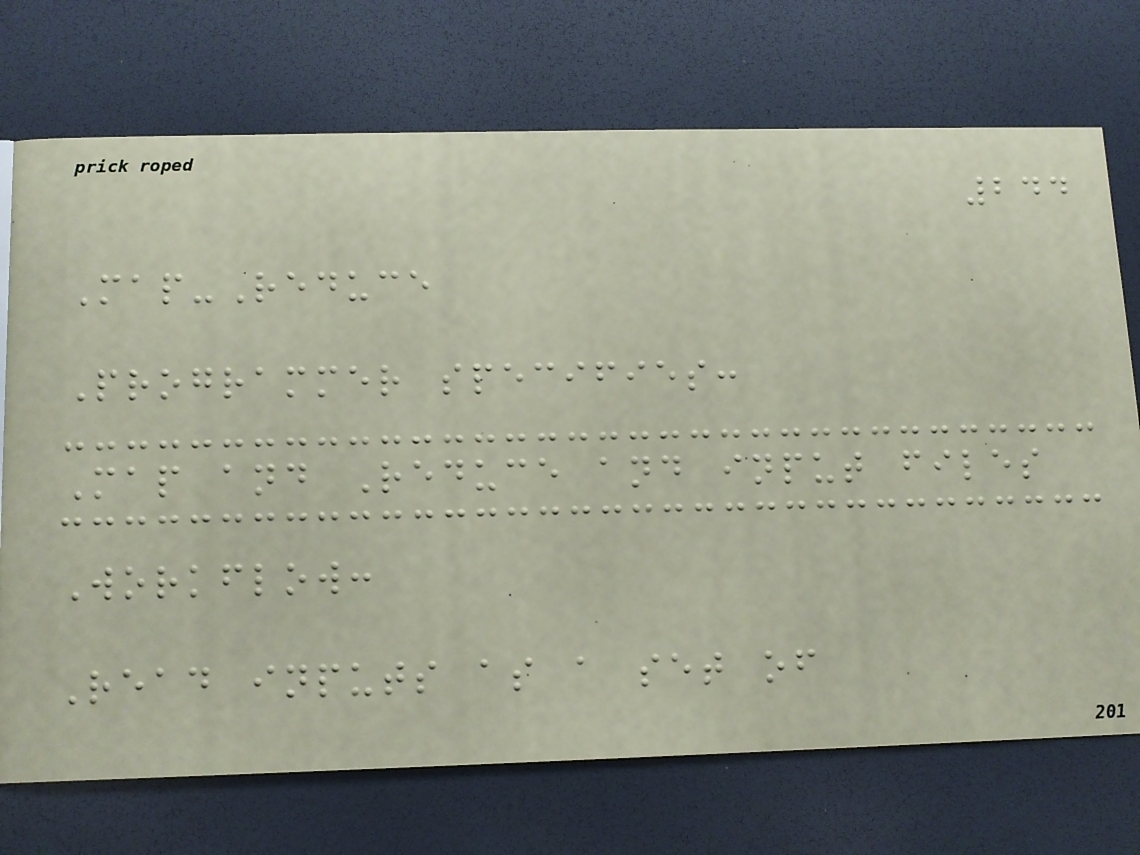244
Map-Reduce
Programmer specifies:
Map and Reduce and input files
Workflow:
Read inputs as a set of
